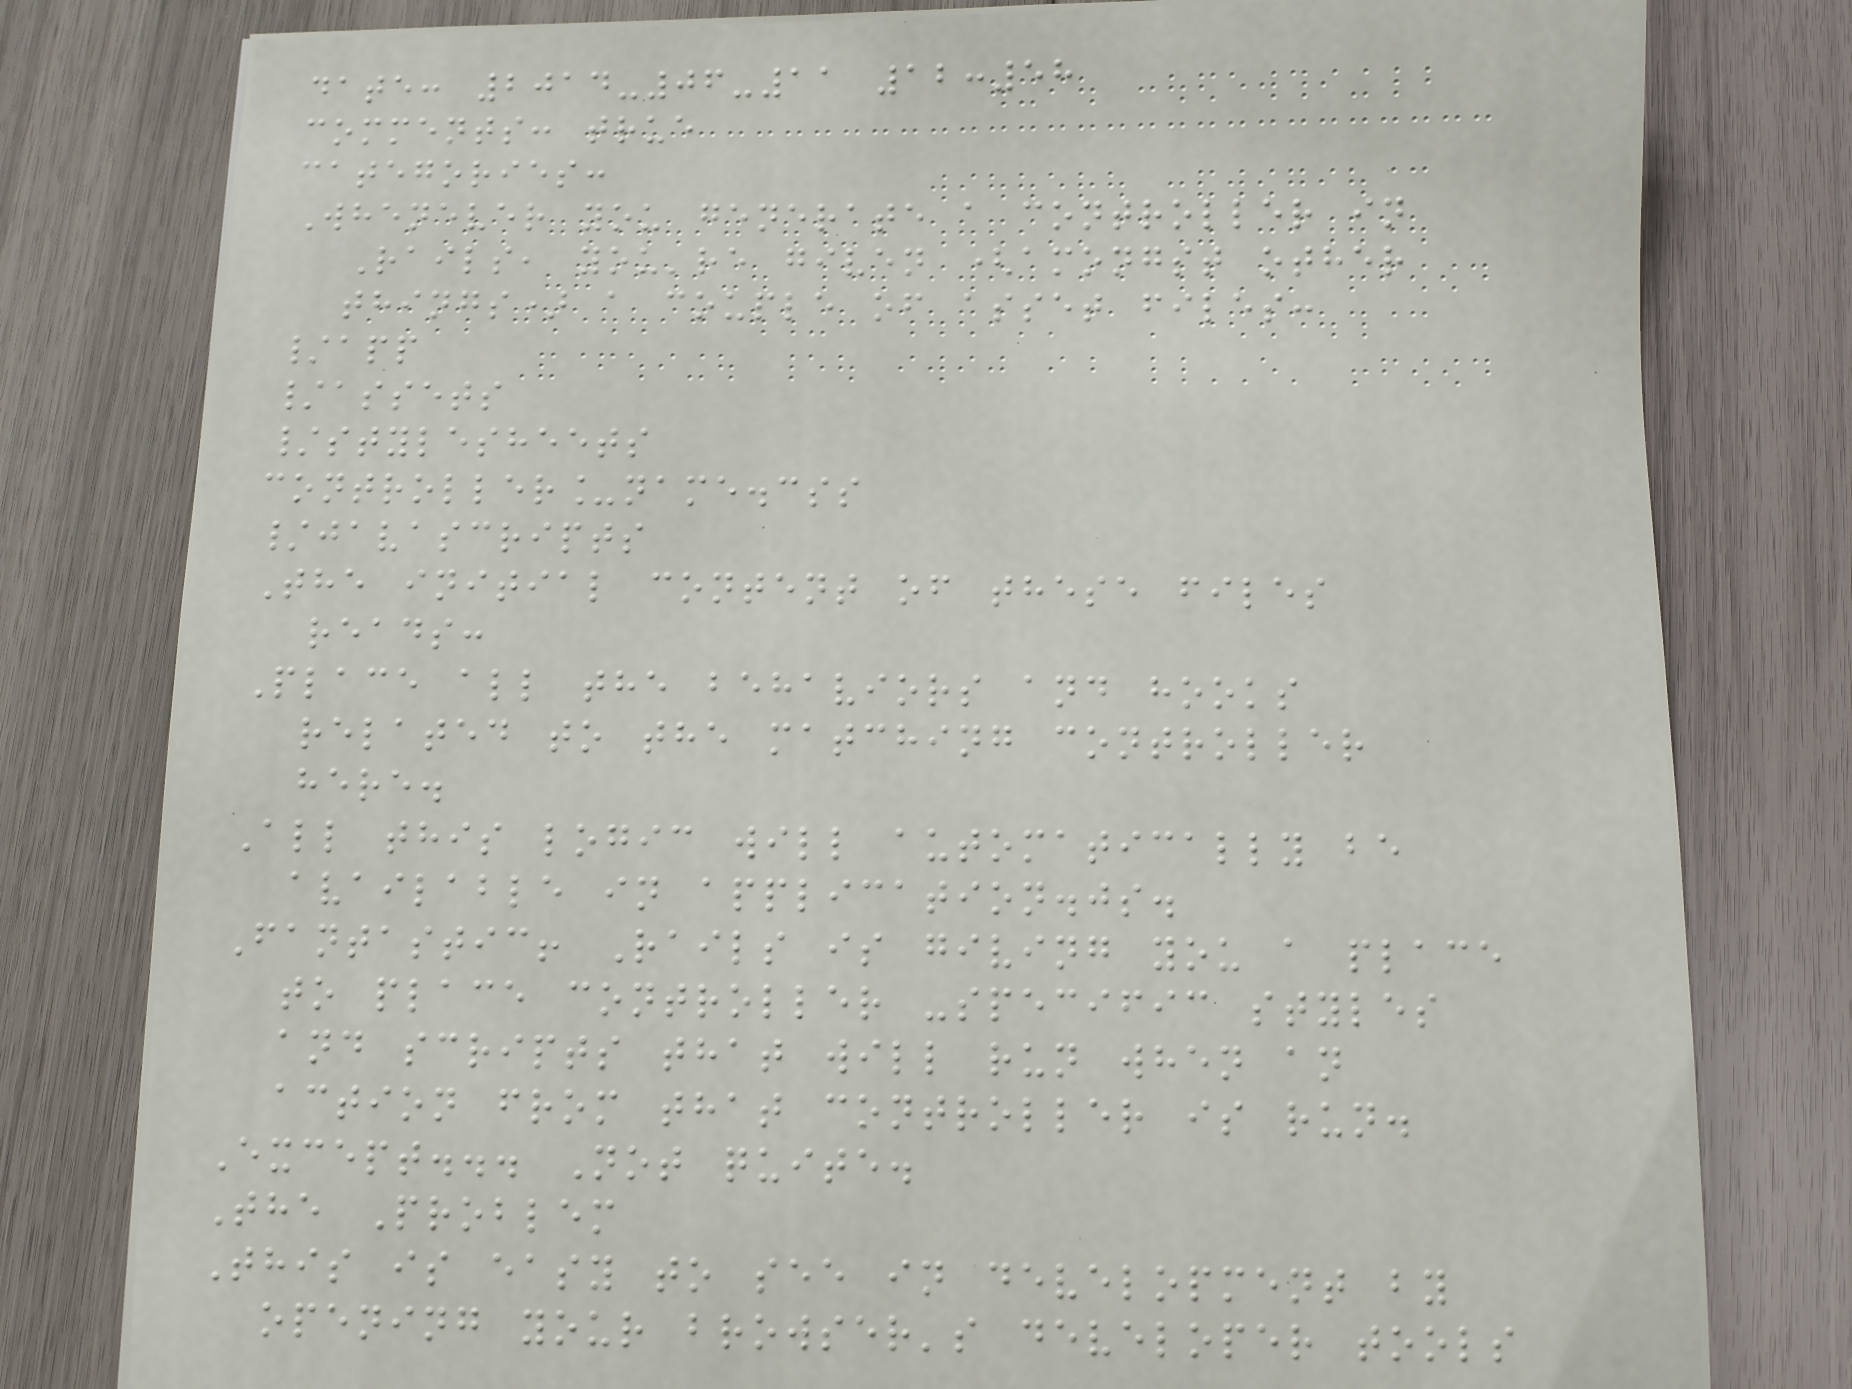date: 2014-06-11 12:58
comments: true
categories:
Whenever you generate a controller in
Rails, you're given (amongst other
things) a couple of asset files:
/app
/assets
/stylesheets
controller_name.css
/javascripts
The initial content of these files
reads:
Place all the behaviors and hooks
related to the matching controller
here.
All this logic will automatically be
available in application.js.
Fantastic! Rails is giving you a place
to place controller -specific styles
and scripts that will run when an
action from that controller is run.
Except... Not quite.
The Problem
This is easy to see in development by
opening your browser's developer tools
